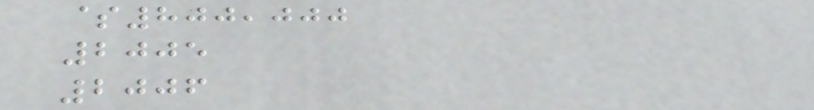$800,000
2005
2006
